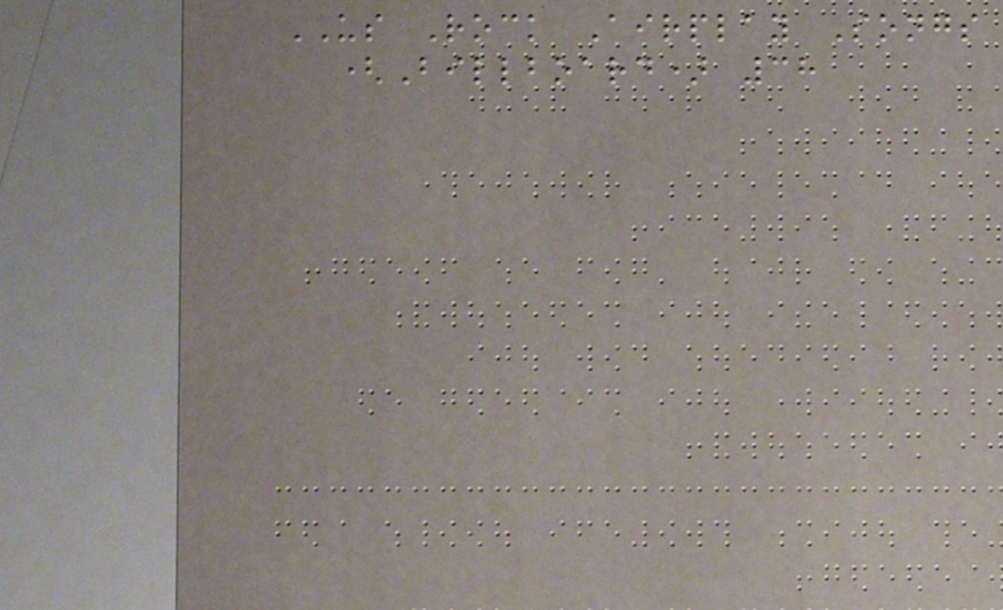US Rock Airplay Songs
(Billboard) 38
